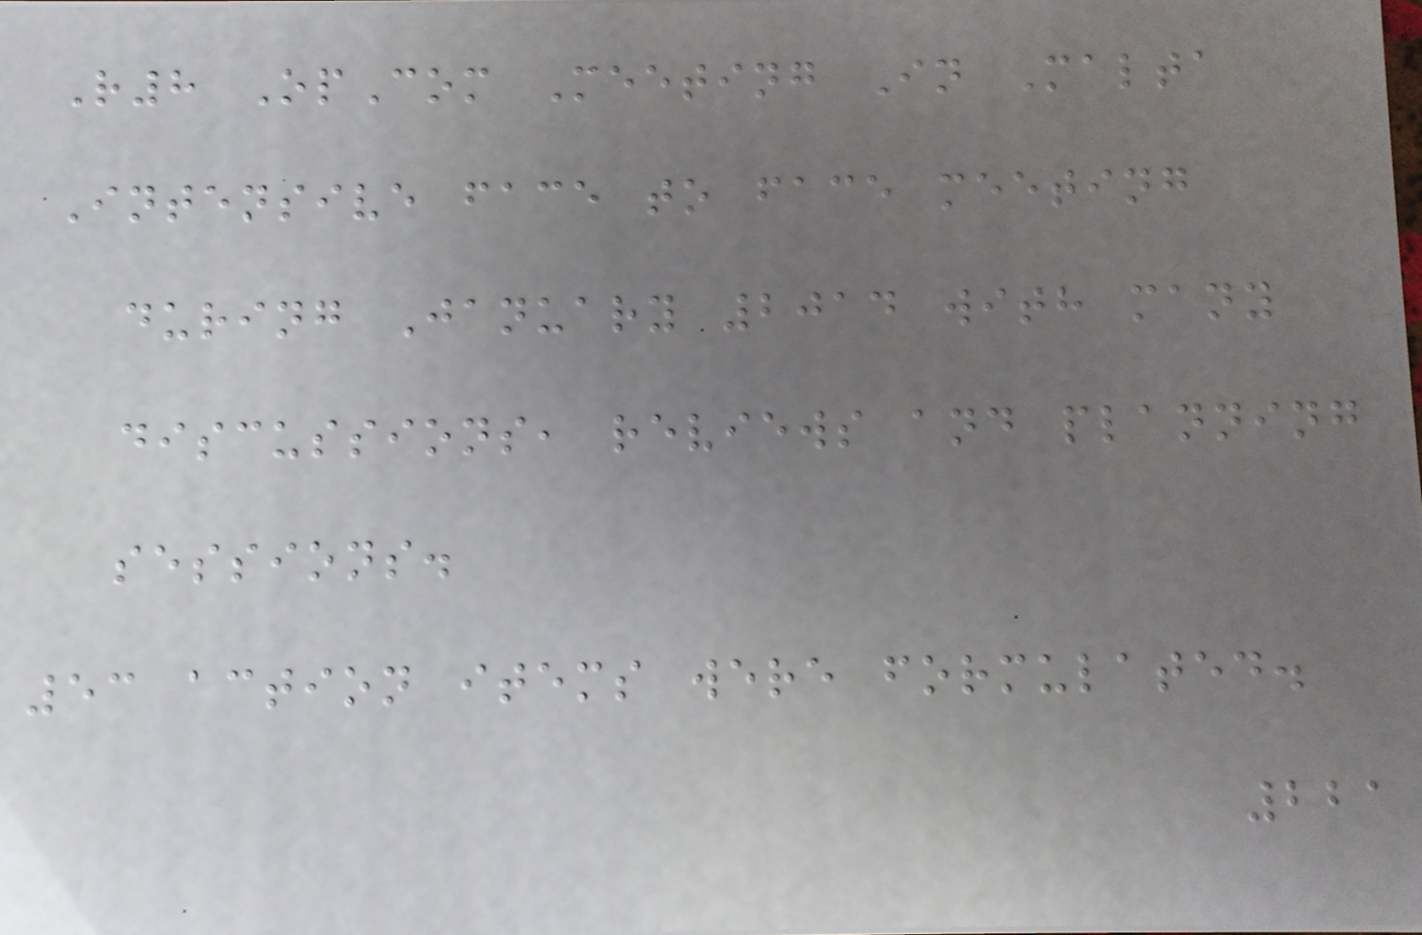R8 OpCom Meeting In Malta
Intensive face to face meeting
during January 2014 with many
discussions, reviews and planning
sessions.
53 action items were formulated.
221
